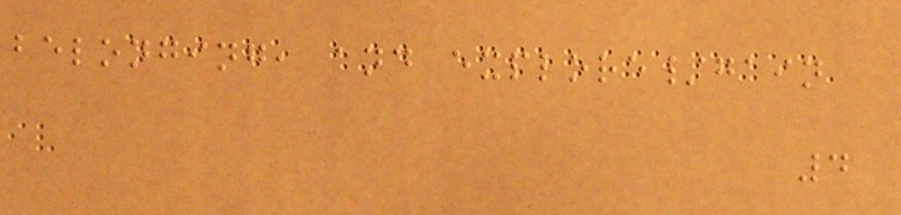belonging, and explore/gain
4
